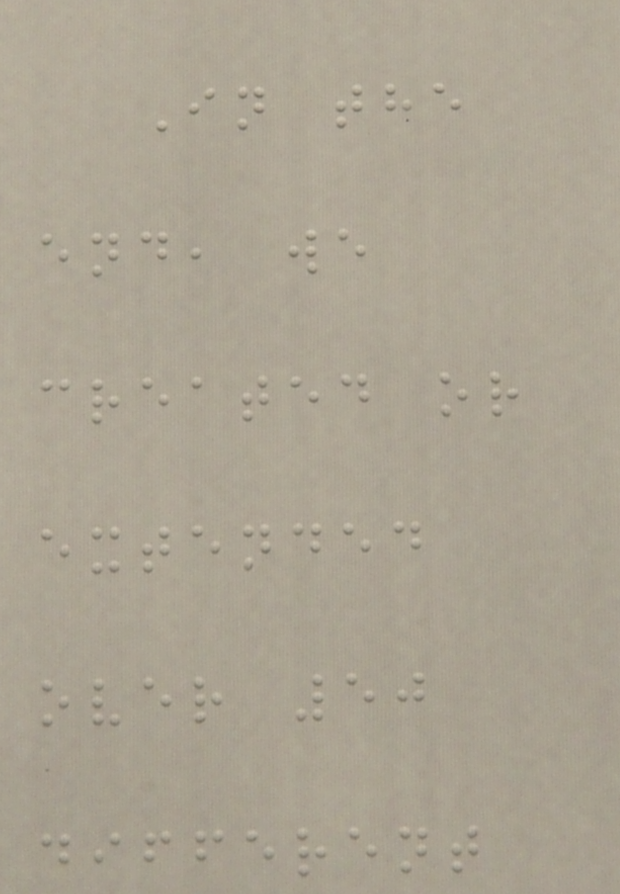In the
end, we
created or
extended
over 50
different
